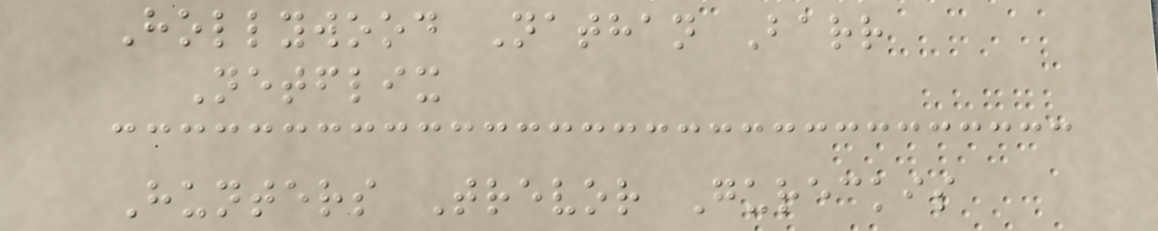Hollywood Nathan Barr
Netflix
Hunters Trevor Gureckis
